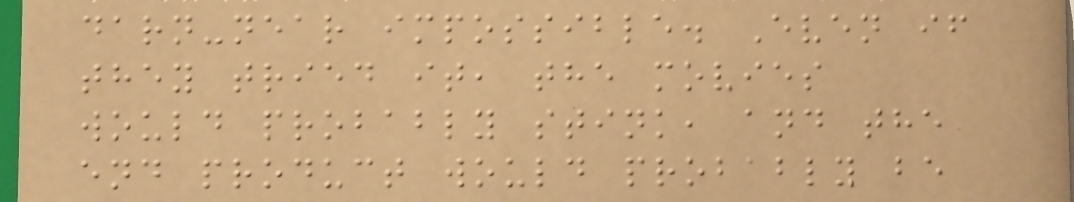darn-near impossible. Even if
they tried it, the movies
would probably stink, and the
end product would probably be
